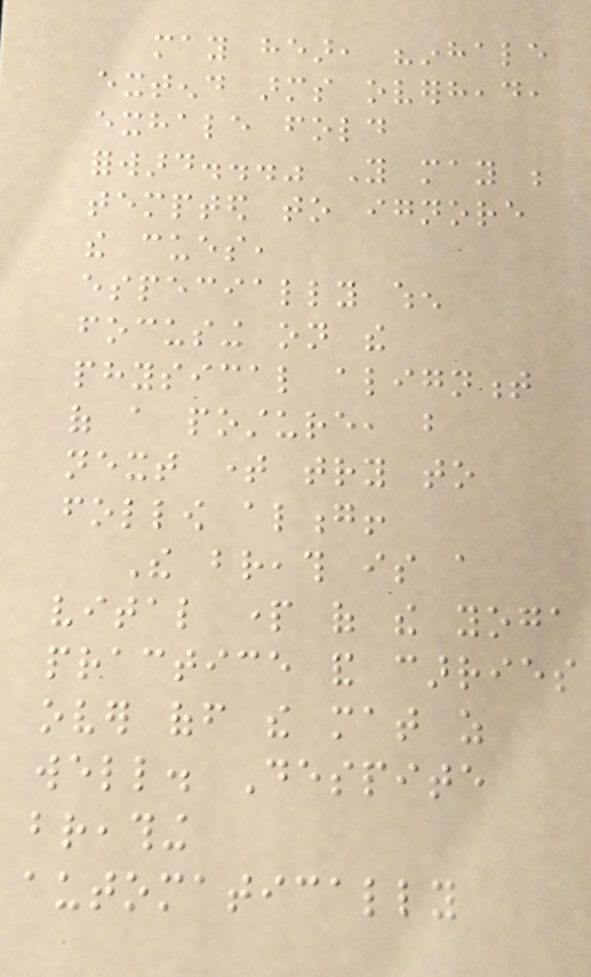may hear, "inhale
extend arms overhead,
exhale fold
forward..." You may be
tempted to ignore
the cues,
especially when
focusing on the
physical alignment
of a posture, but
next time try to
follow along!
The breath is a
vital part of the yoga
practice and carries
over off the mat as
well. Despite
breathing
automatically
